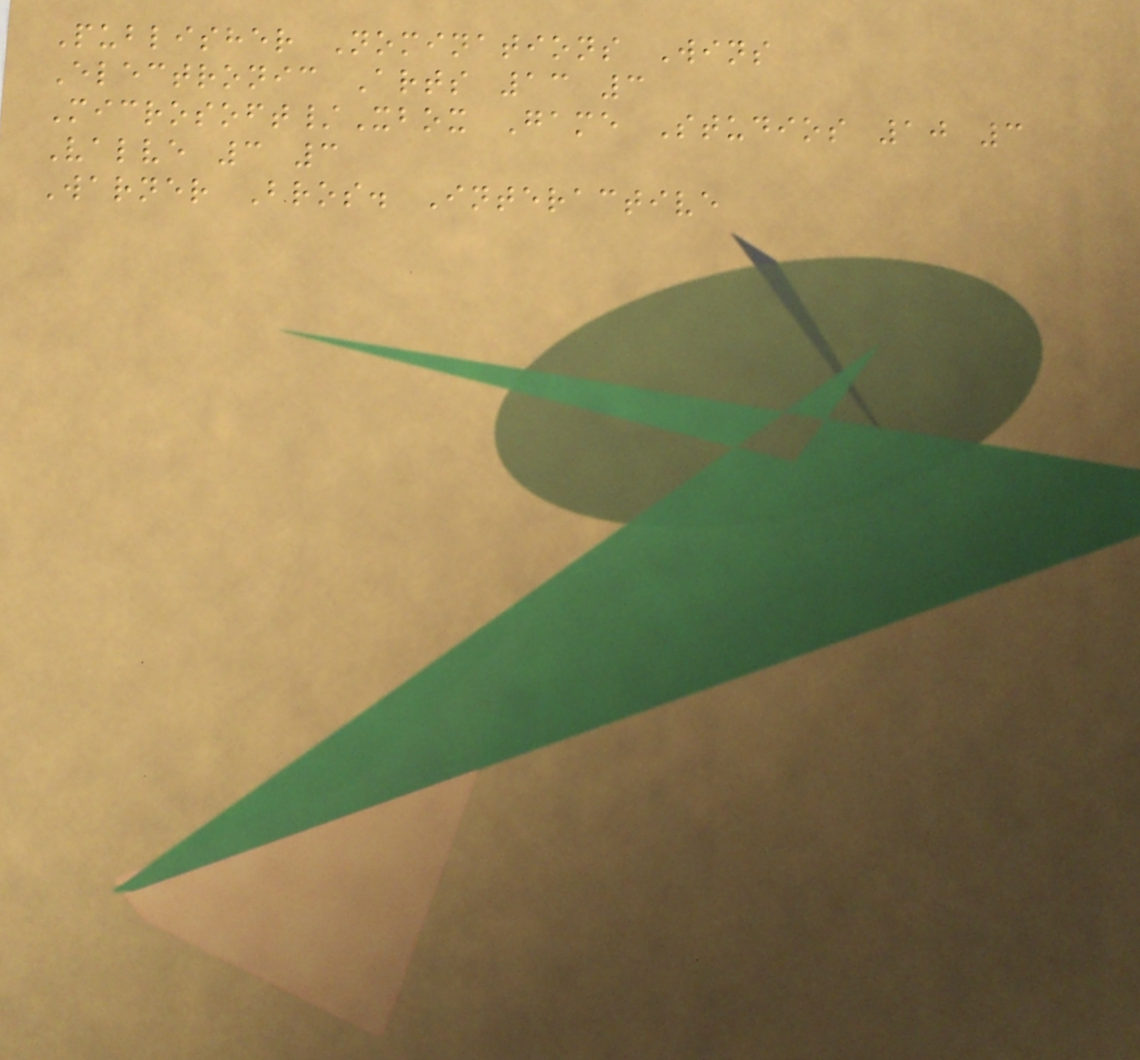Publisher Nominations Wins
Electronic Arts 13 3
Microsoft/Xbox Game Studios 10 3
Valve 3 3
Warner Bros. Interactive
